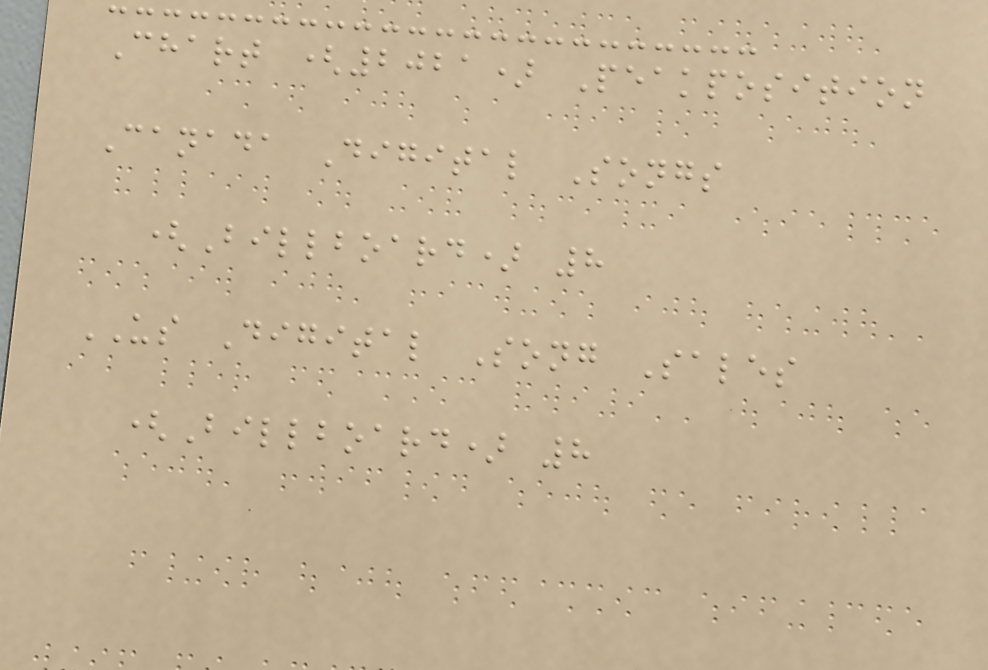Chart (2021) Peakposition
Canada Digital Songs
(Billboard) 8
US Digital Song Sales
(Billboard) 8
